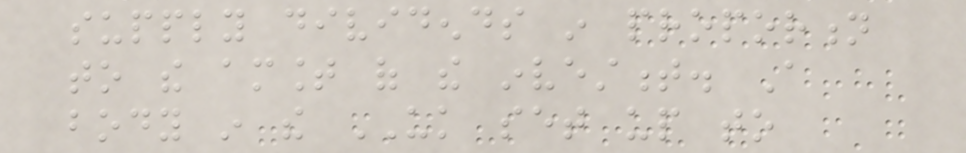supply dividends in proportion
to the amount of the investment. A
body in the UK set up to
